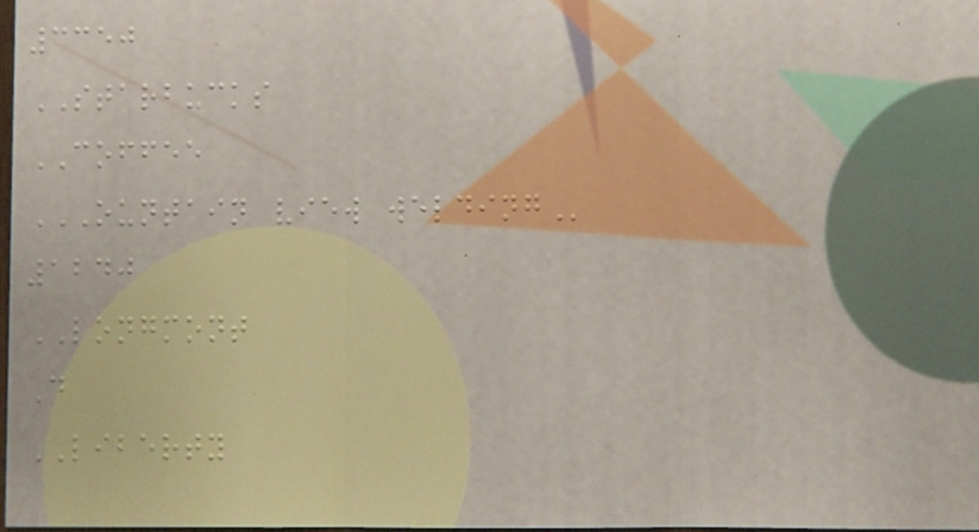3350
STARBUCKS
COFFEE
OUNTAIN VIEW WELDING
1240
LONGMONT
D
LIBERTY
